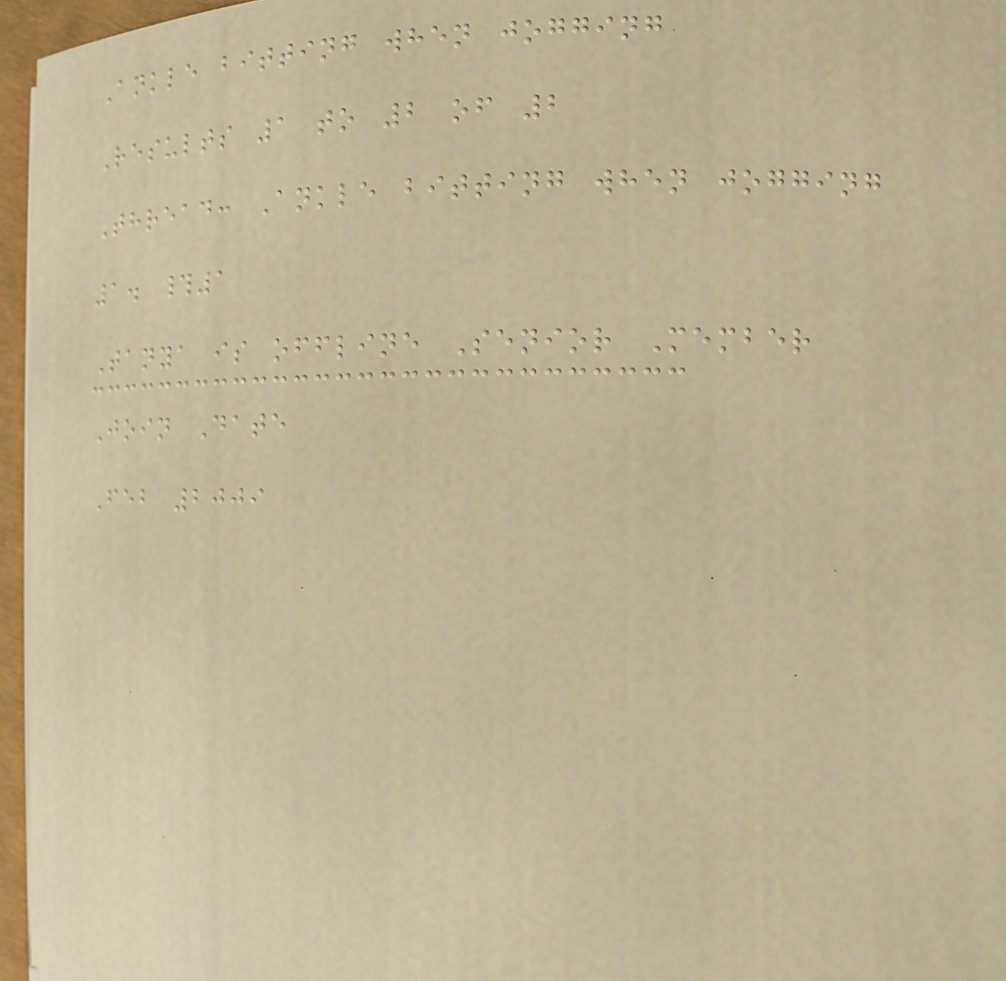Ankle bitting when jogging
Results 1 to 2 of 2
Thread: Ankle bitting when jogging
1. #1
Tanya is offline Senior Member
Join Date
Feb 2009
